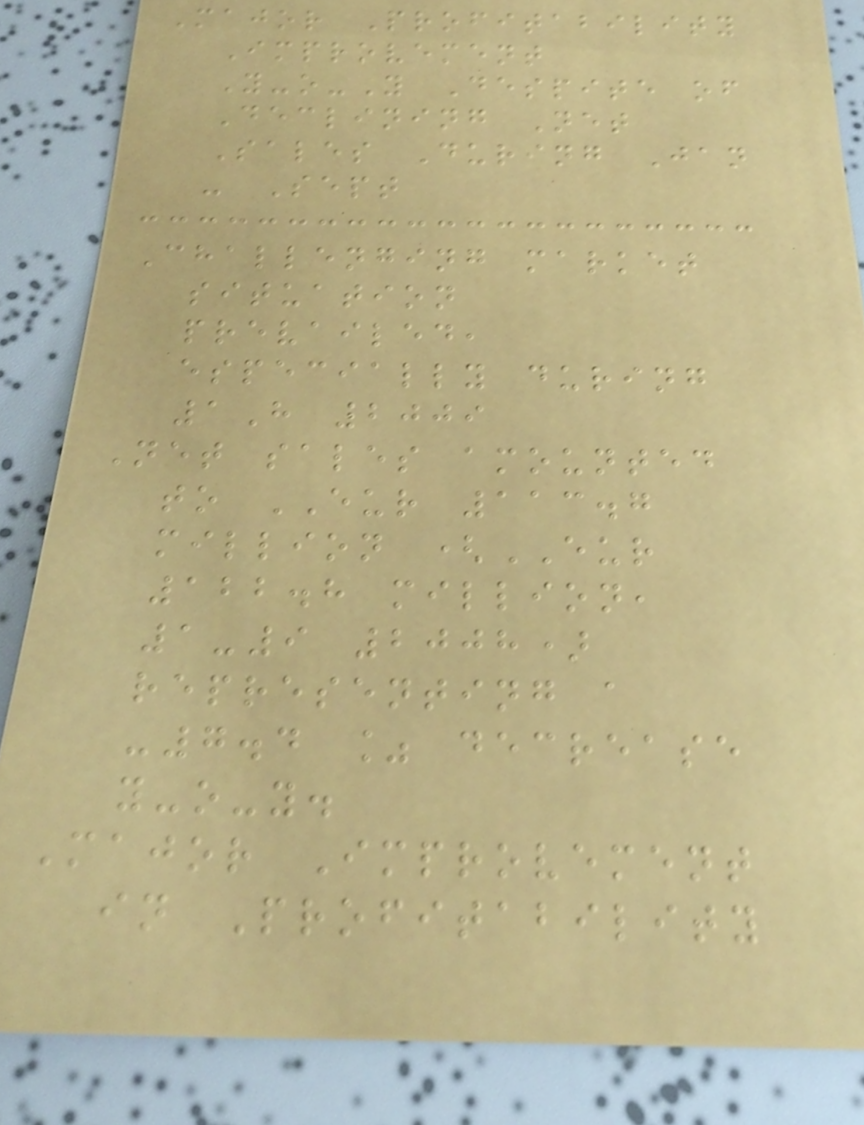Major Profitability
Improvement
Y-o-Y Despite of
Declining Net
Sales During Jan
- Sept
Challenging market
situation
prevailed,
especially during
1H 2009
Net sales amounted
to EUR 113.7
million (EUR
122.8 million,
1-9 2008)
representing a
-7.4 % decrease
y-o-y.
Major Improvement
in Profitability
